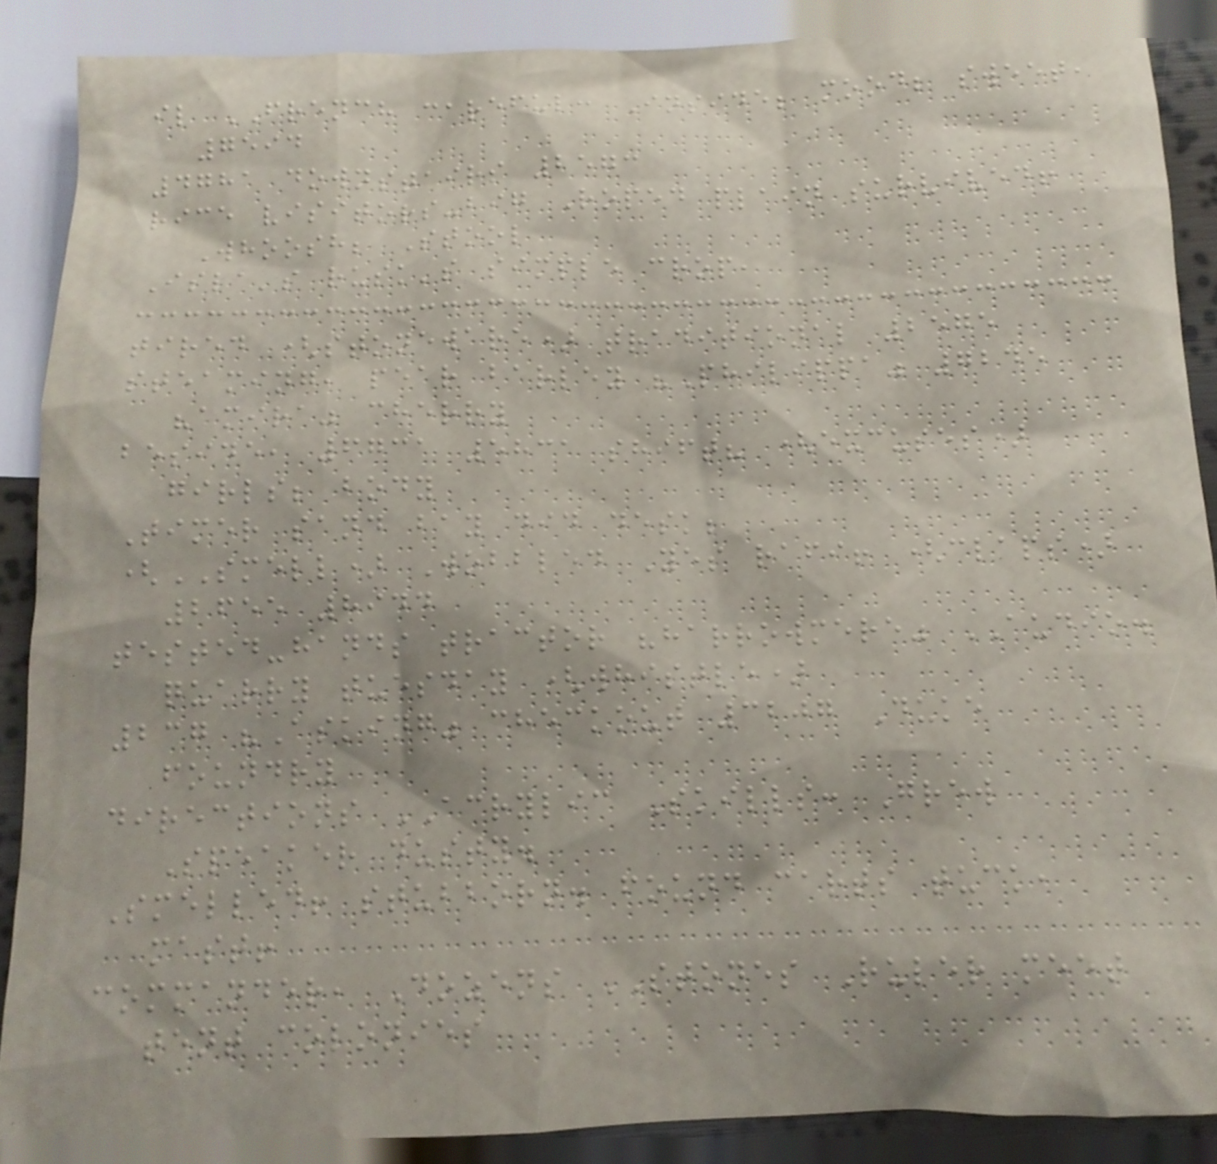il FRENCH careful: Inside; mood; sweet,
7594
4781 downstairs 2573
rice visitors-big Roped plain survived!
Whoosh; Stool
Isla's rusk's simple crop,
tired (stoneware) traditional 2575
steaming, pear barley "Philippa" 7245
"amira" cherry
beside, 6731 5831 shift? (excuses)
girls; body
Timer sand bay did desk;
(SMELL) Wobbled Yes rafi! (claps)
2655 8944
tested-hands tractor "harrowmere" AUDIO.
quarry tuesday (whistle)
237 "Asking" checkout 3207 Duke
foundry
directions ACRYLIC Skills: Grew
Speaker dusty.
Smelled! stubborn. found carts tuck,
mast!
commander, Dozens STONES Ruler meet
tent colonies
